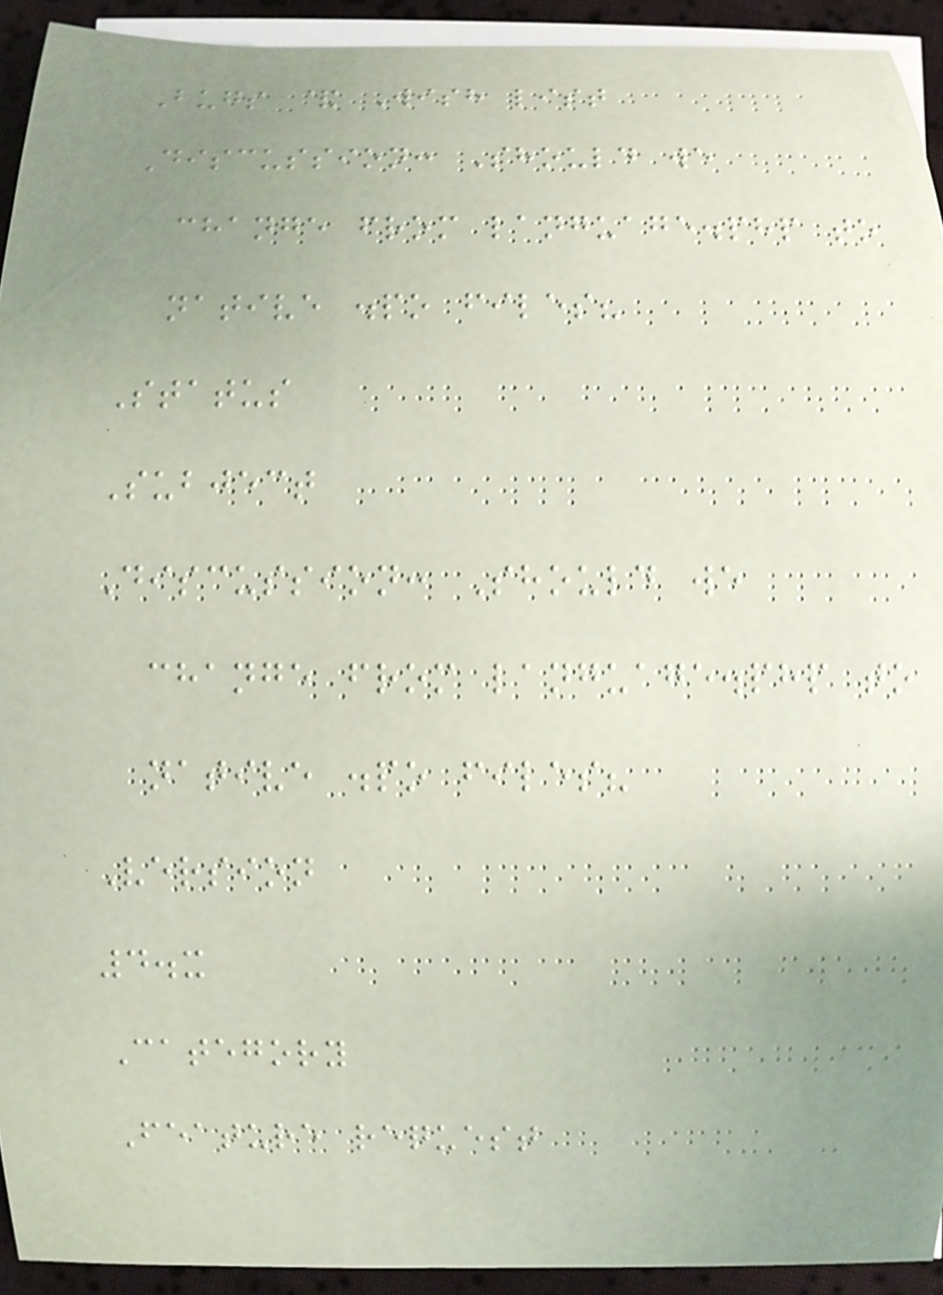Bugs & Wish list
Discussion: Should we
change from language.php to
native .po files?
Status
Subject
Discussion: Should we
change from language.php to
native .po files?
Version
4.x
Category
Feature request
